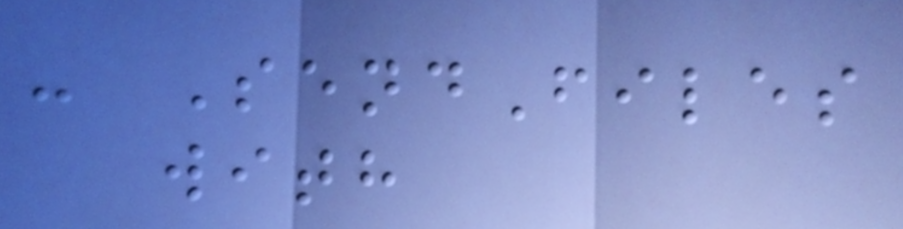- SendFiles
with
